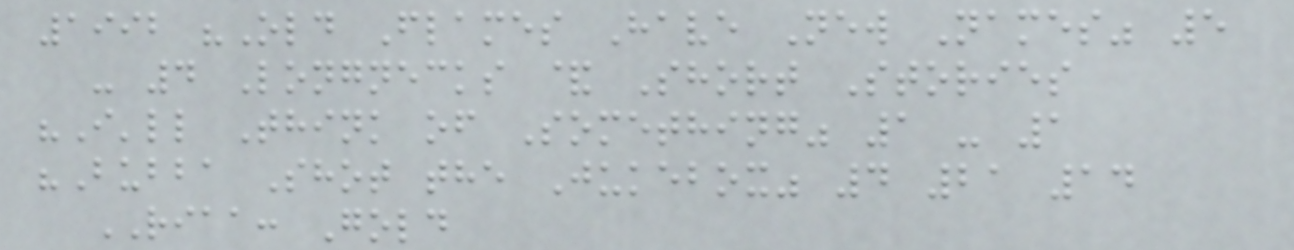1992 "Old Flames Have New Names" 5
- 4 Longnecks & Short Stories
"I'll Think of Something" 1 - 1
"Bubba Shot the Jukebox" 4 21 14
RIAA: Gold
